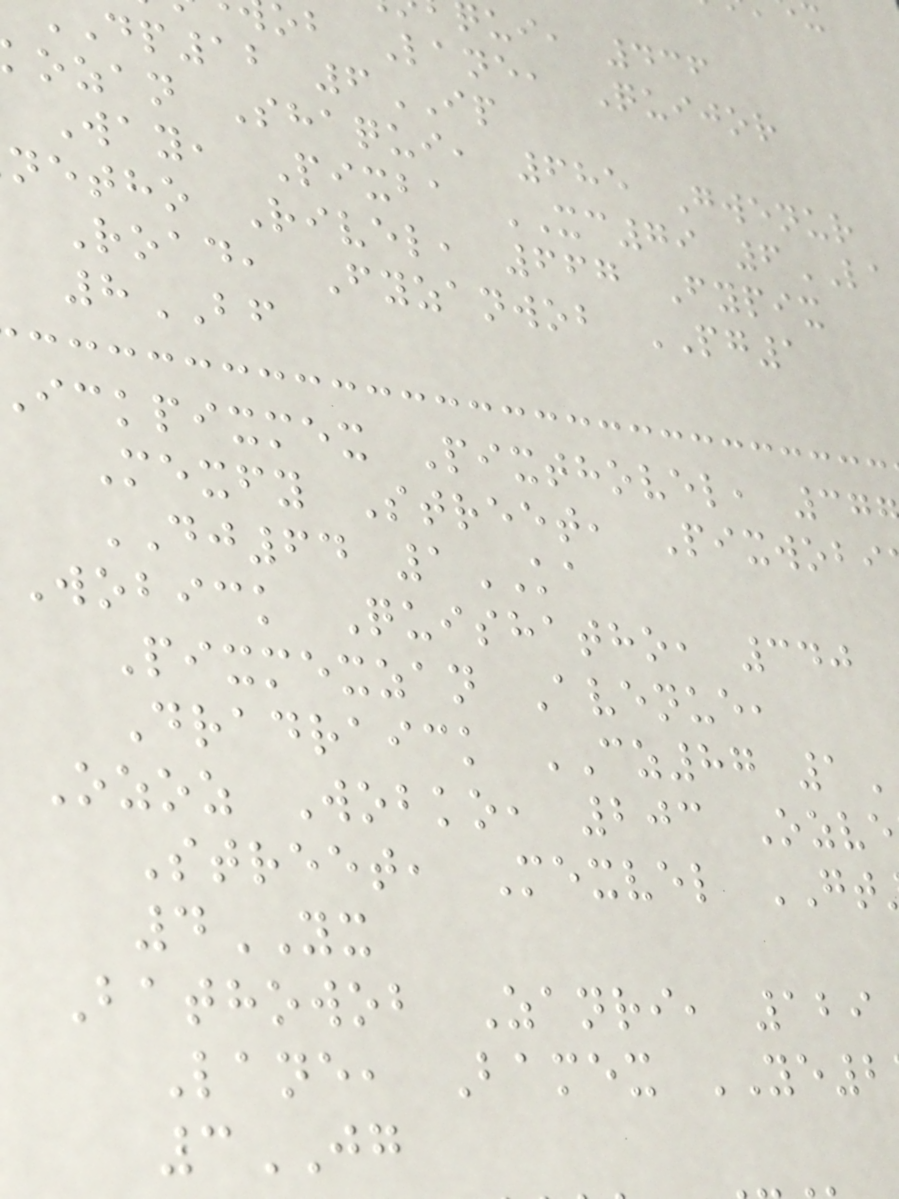ui, 436
ob Lane, Quijor
dp12 6IP
ozan Shaqui, 685 Gwenur
Way, Pixba XC79 6LA
netho Rivel, 667 Fypix
Road, Fyzanwob PG1
8BF
ickpixmex Pixthovel, 37
Mexfy Street, Pixwobi
DJ64 1KA
Wobick Quishatho, 340
Pixmexzan Avenue,
Dradraick CZ87 1
Ozoz Wobko, 203 Ozve
Street, Mexvel GT
4YX
Bathowob Zanri, 129
Lane, Bamex YE2
3JG
